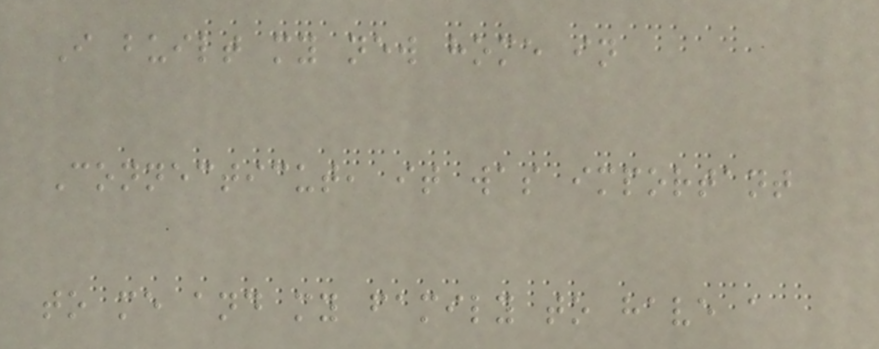I built my new home in
Connecticut, it was important
to me and my family to have a
